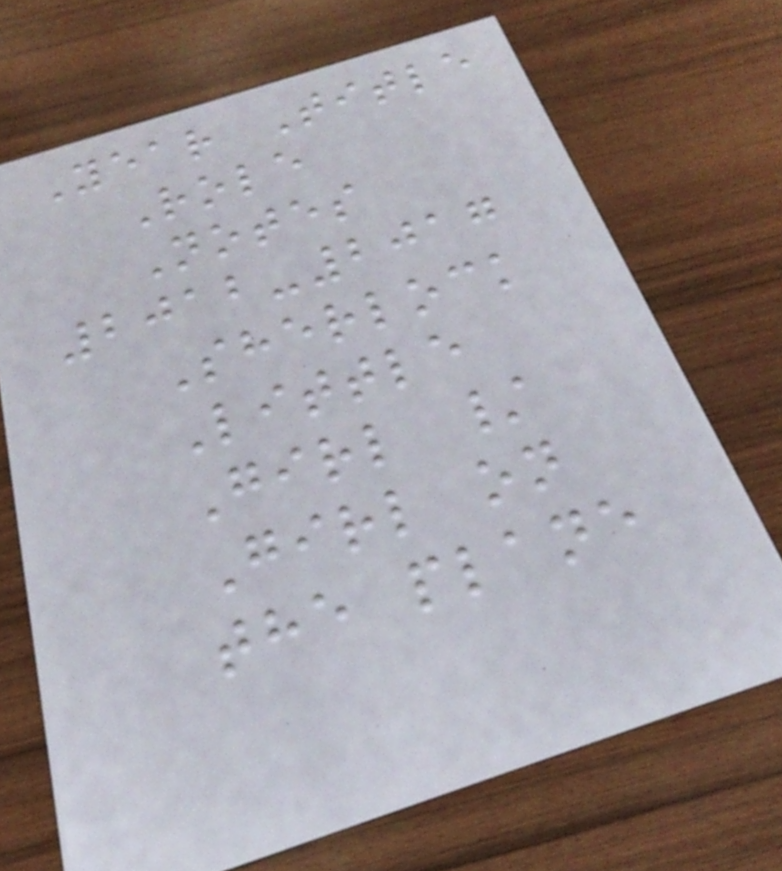Year Title
Role
Notes
2012-2017
Sherlock
Little
Girl /
Girl on
the plane
